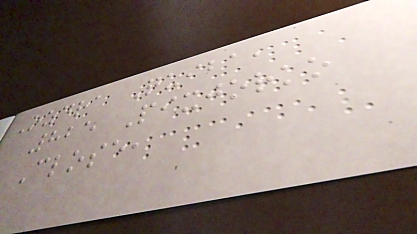Ozdra Quiba,
825 Pixjorko
Close,
